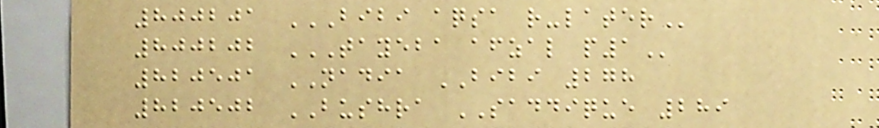800201 BIBI AQSA R-LATER
800202 TAYEBA AFZAL P1
820501 NADIA BIBI 278
820502 BUSHRA SADDIQUE 289
